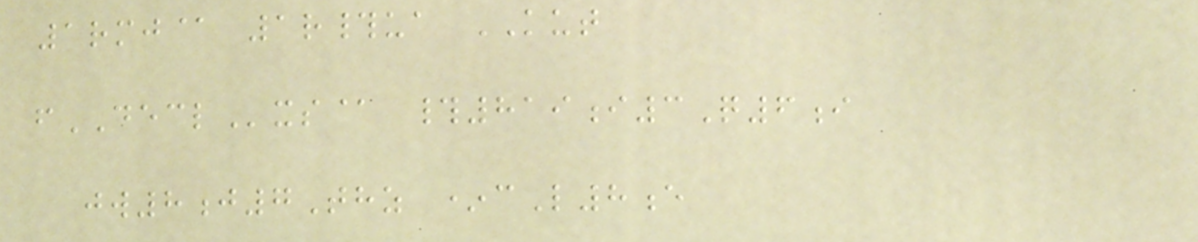1rmj@ 1r#ua KUT
fDECLxs@ #819i3Q6i
jw8j7Thz *cL8e
